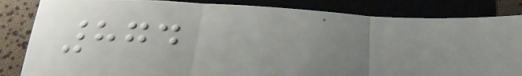874
